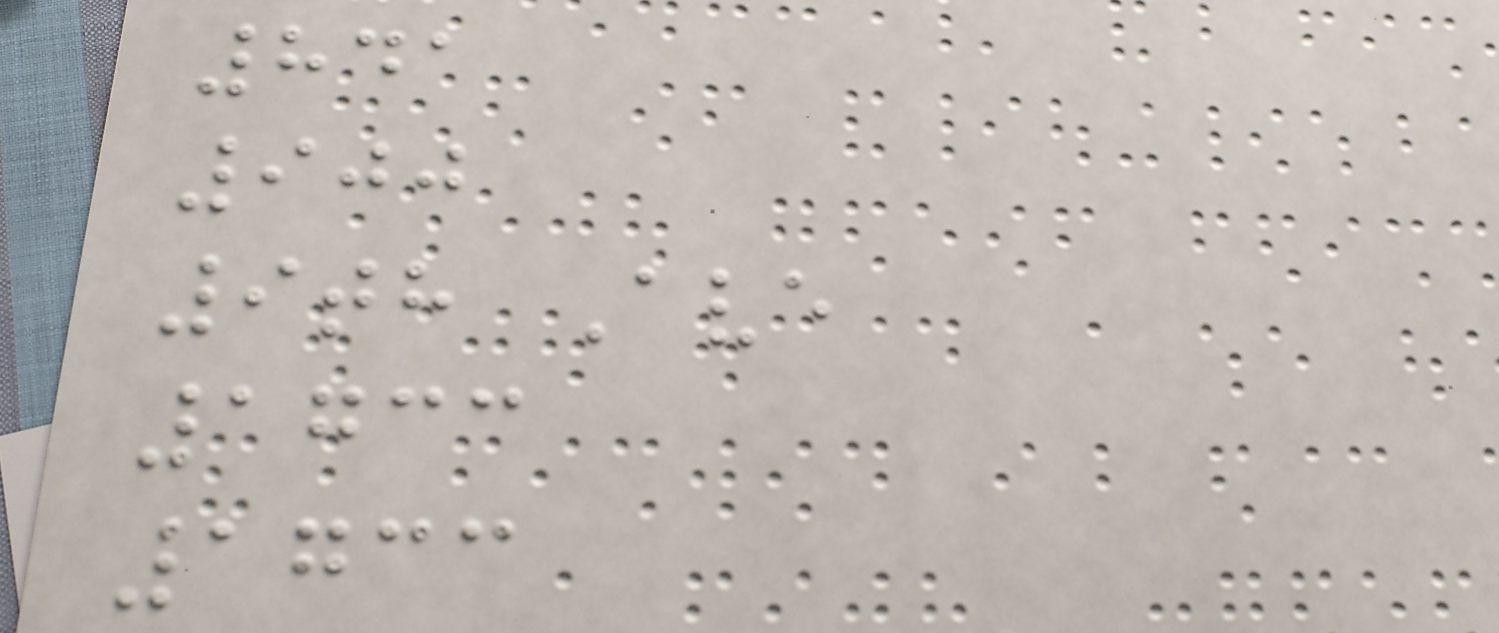841
900
9th Ave
1733
1733
